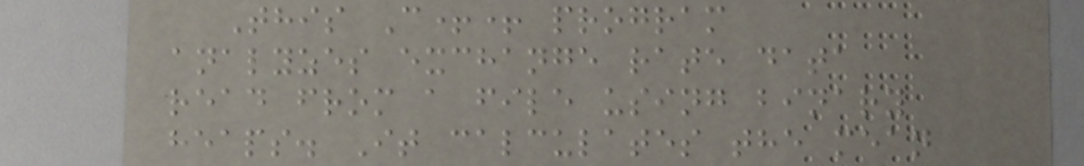This C++ program
analyzes exchange rate data
read from a file using binary
heaps. It calculates the mean
